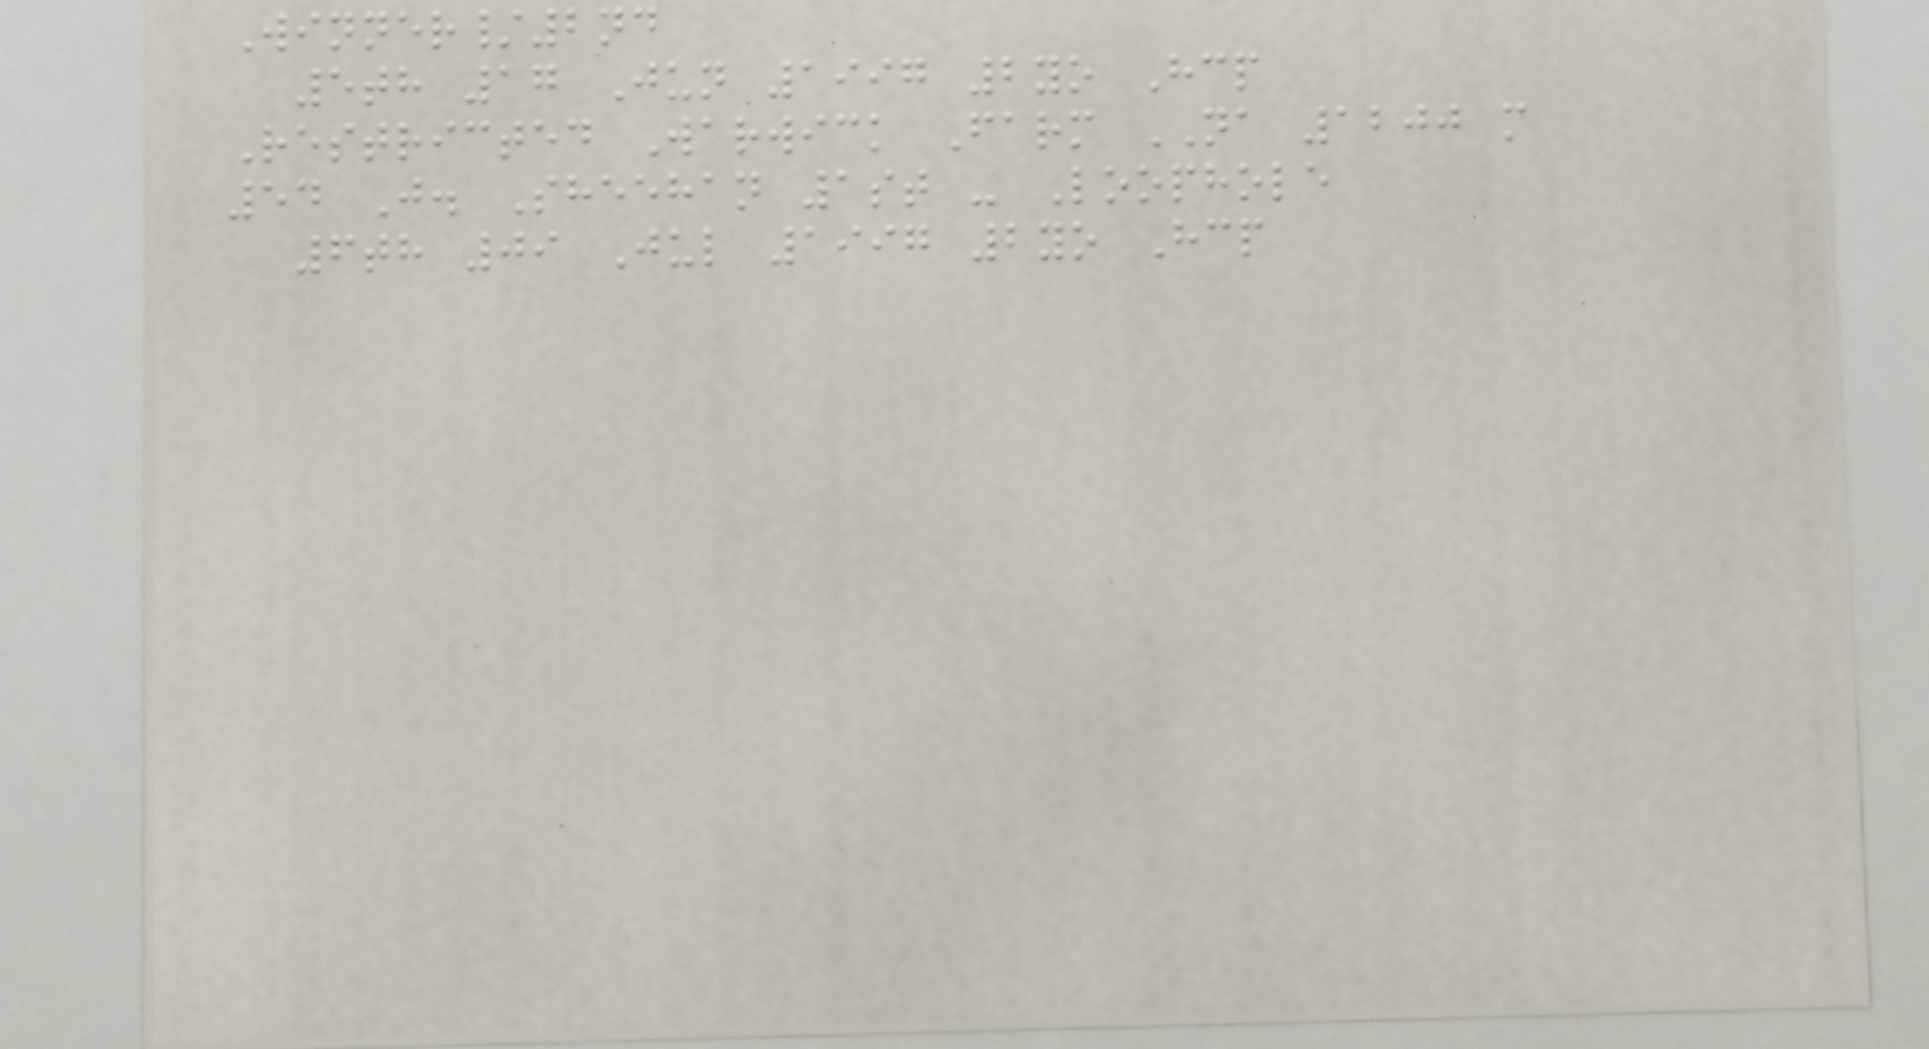Winner/2nd
5th 17 Jun 1997 2yo Hcp
Restricted Warwick Farm NA 1200 m
54 J. Sheehan 1st - Loophole
6th 09 Jul 1997 2yo Hcp
